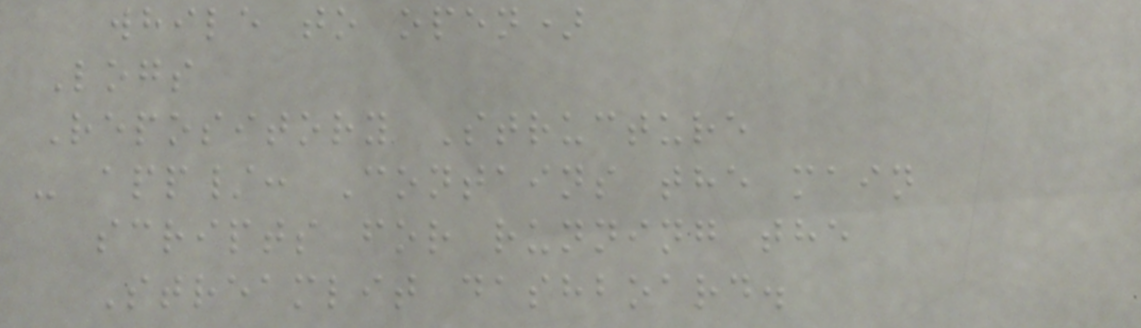while to open)
Logs
Repository Structure
- app/: Contains the main
scripts for running the
Streamlit dashboard.
